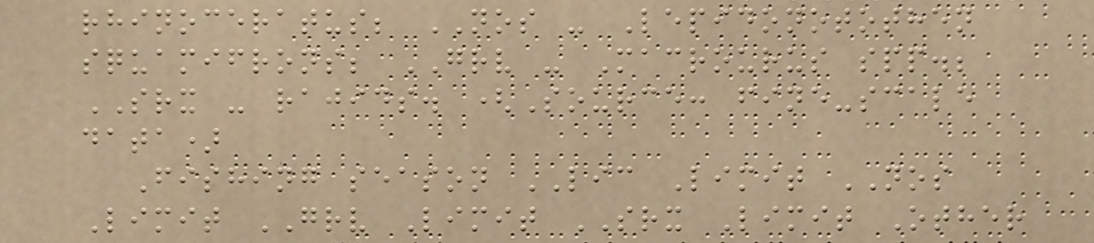rhinoceratus; NOS - Lepidonotothen
squamifrons; GRV - Macrourus spp.;
SRX - rajids. (Source: fine-scale
data)
Fishing season LIC Limit NOS
Limit GRV Limit SRX Limit Other
